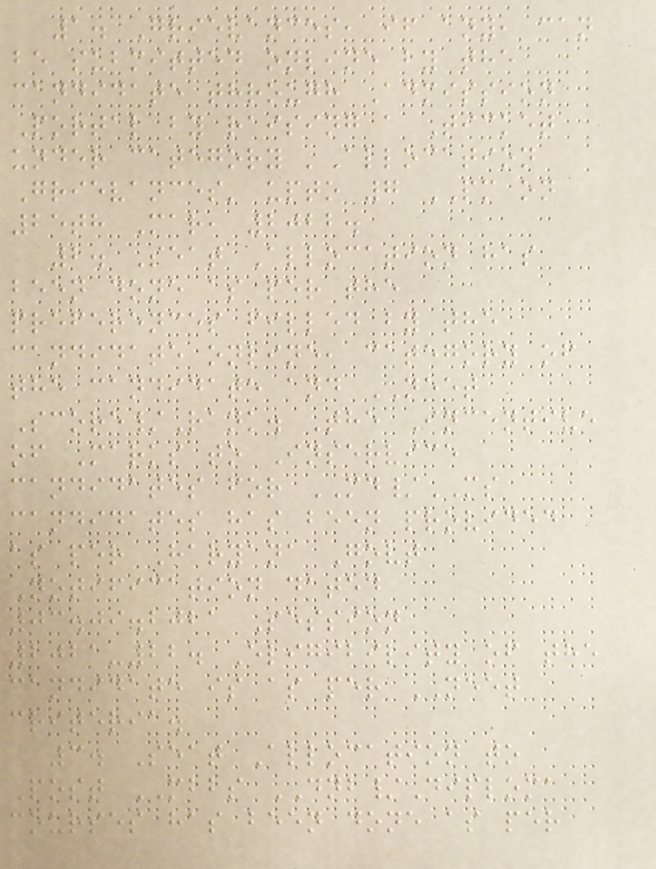1. Grievances, if any, can
be submitted online by the
candidate through Admission
Portal by raising a Ticket
under category 'Allocation
Grievances' upto 7 PM on
25th Mar, 2022.
2. Seat Allocation has
been done as per the
preferences filled by the
candidate online, category of
the candidate and NEET
Score/Rank. The Incentive
of Marks to Inservice
candidates for MD/MS
candidates has been provided
as per Haryana Govt
Notification dated
03.09.2021 Session
2021-22. Eligibility of the
candidate is as per NEET
criteria.
3. Seat Allocation to
Post MBBS DNB/Diploma
courses has been done as per
